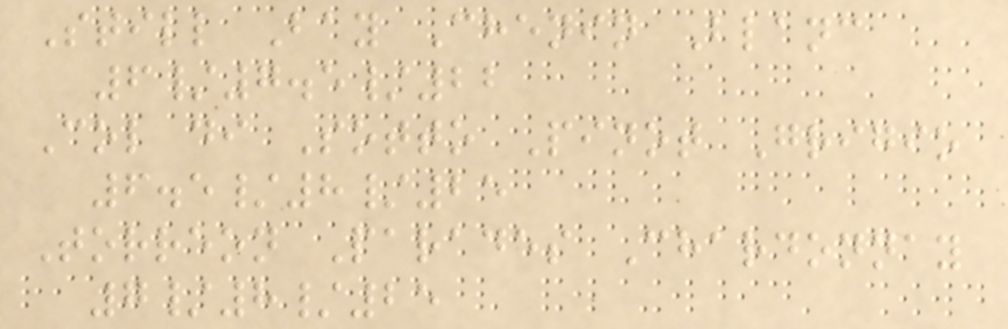Still Bay Chenin Blanc
6/7.5/22
Col di Sotto Pinot Grigio
6.5/8/25
Torreon Parades Chardonnay
7/8/25
